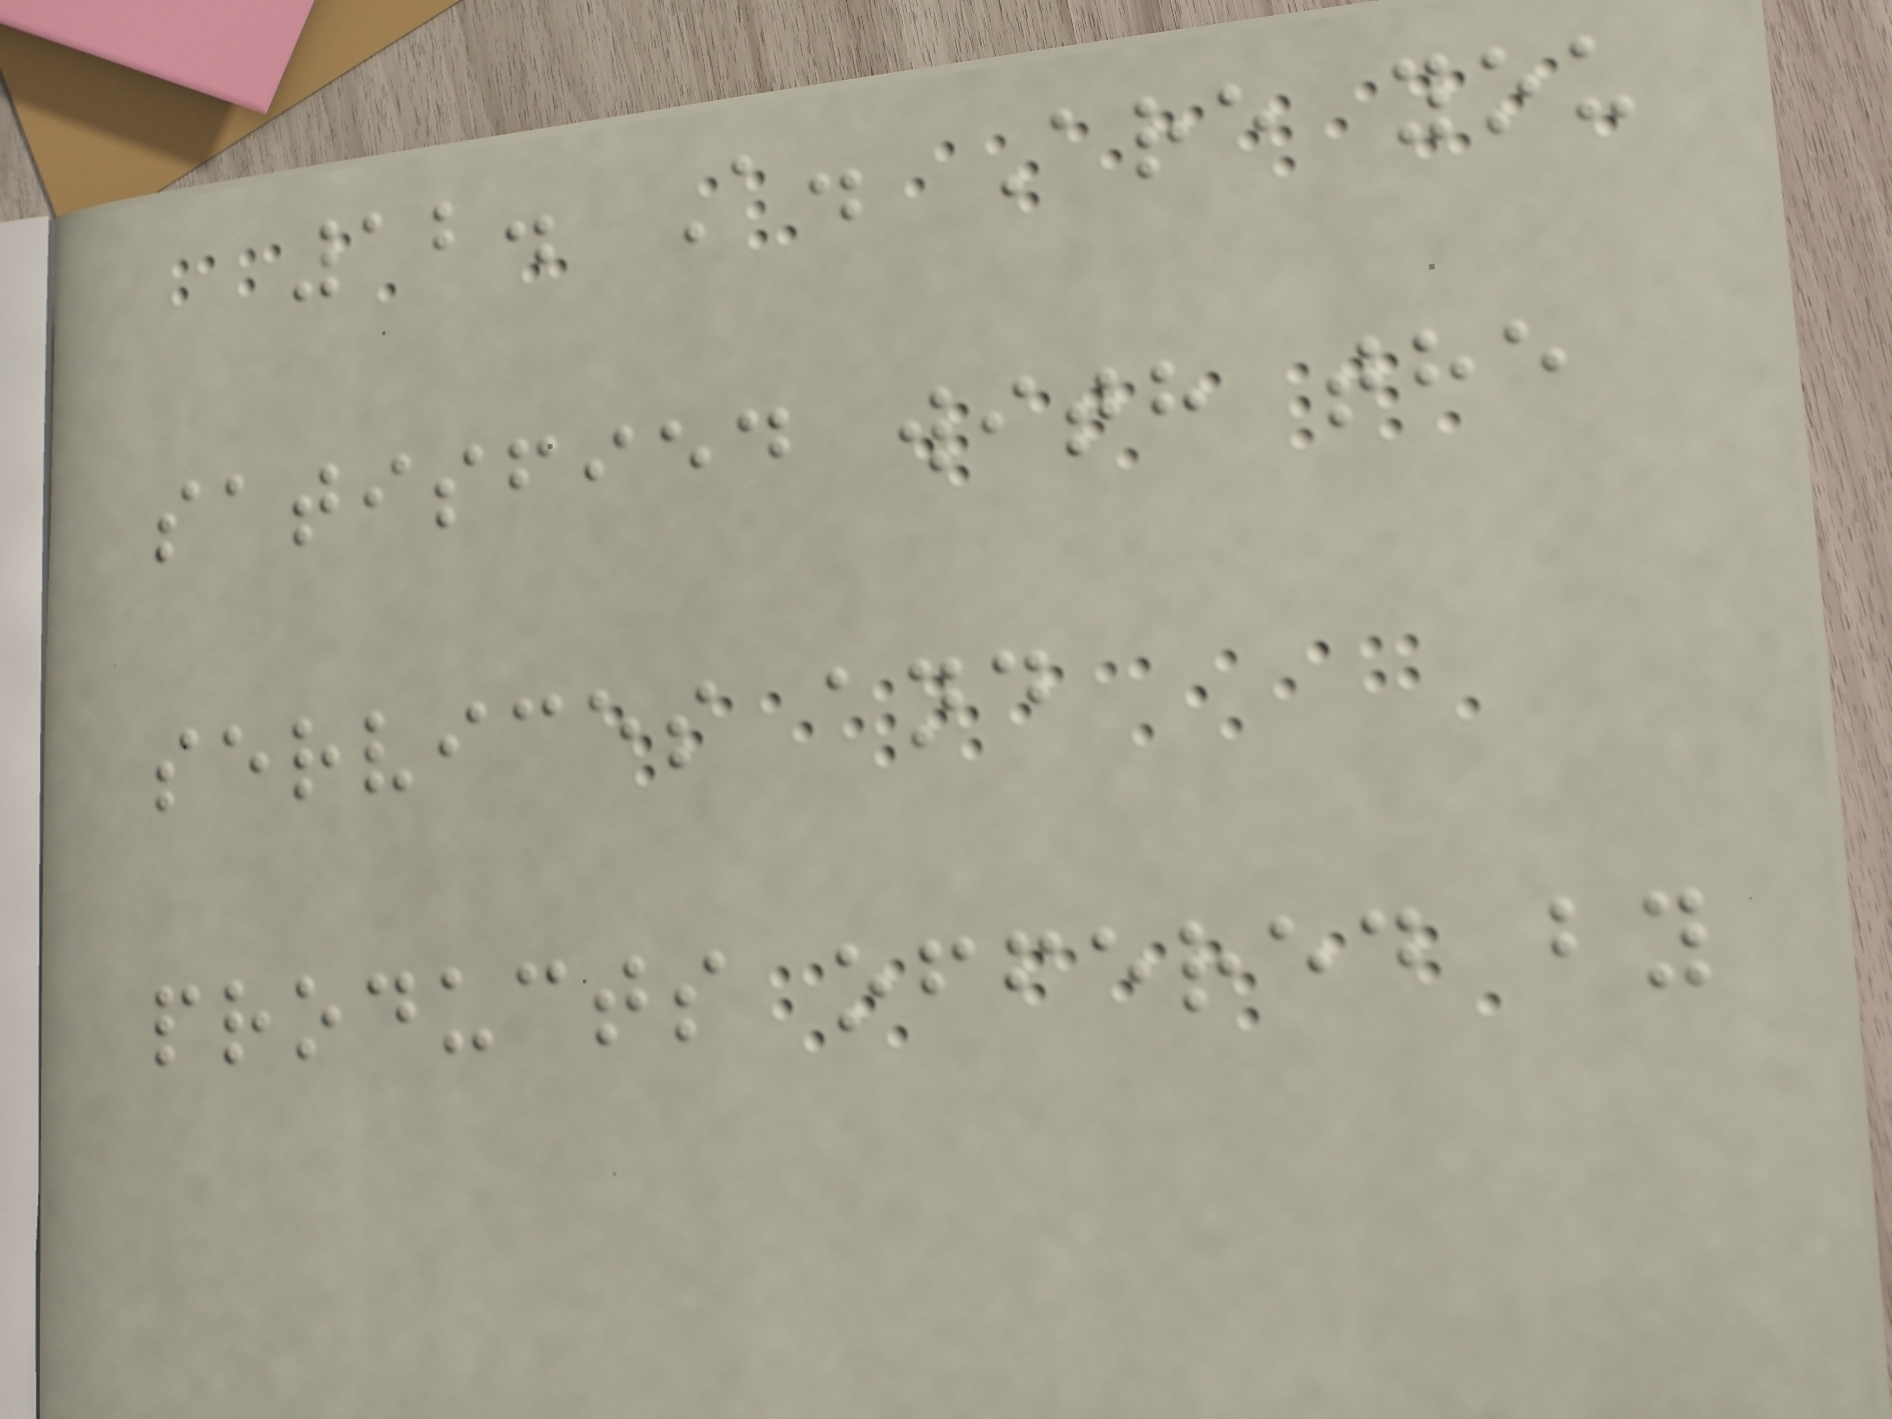12. A. Are you
satisfied with the
services and
products offered by
